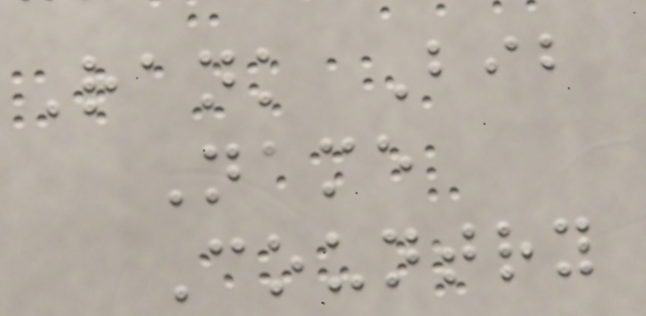Rank Bib
Name
Country
